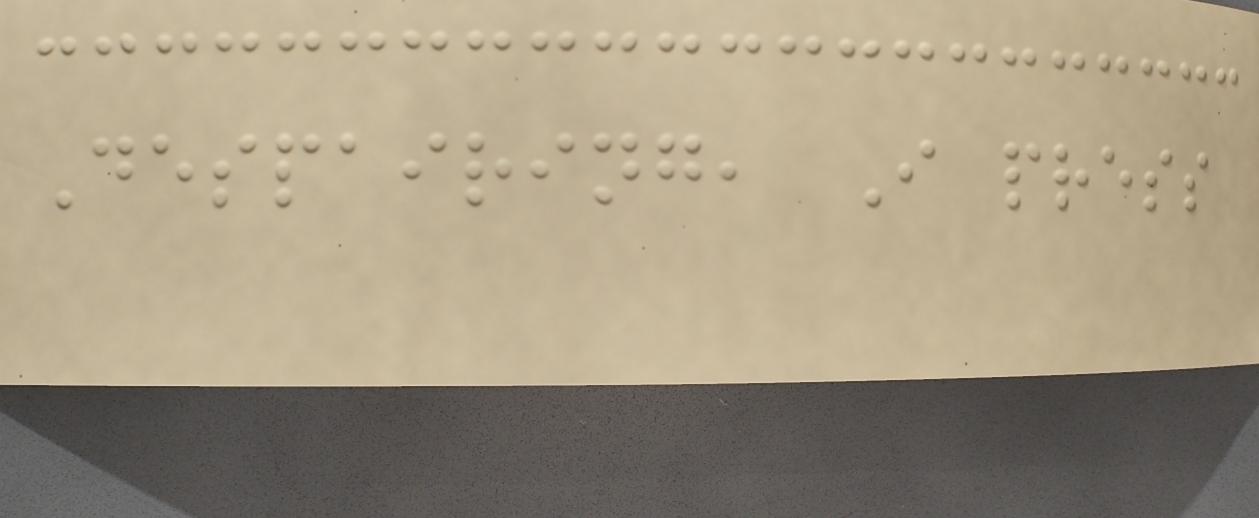Despairing, I press
